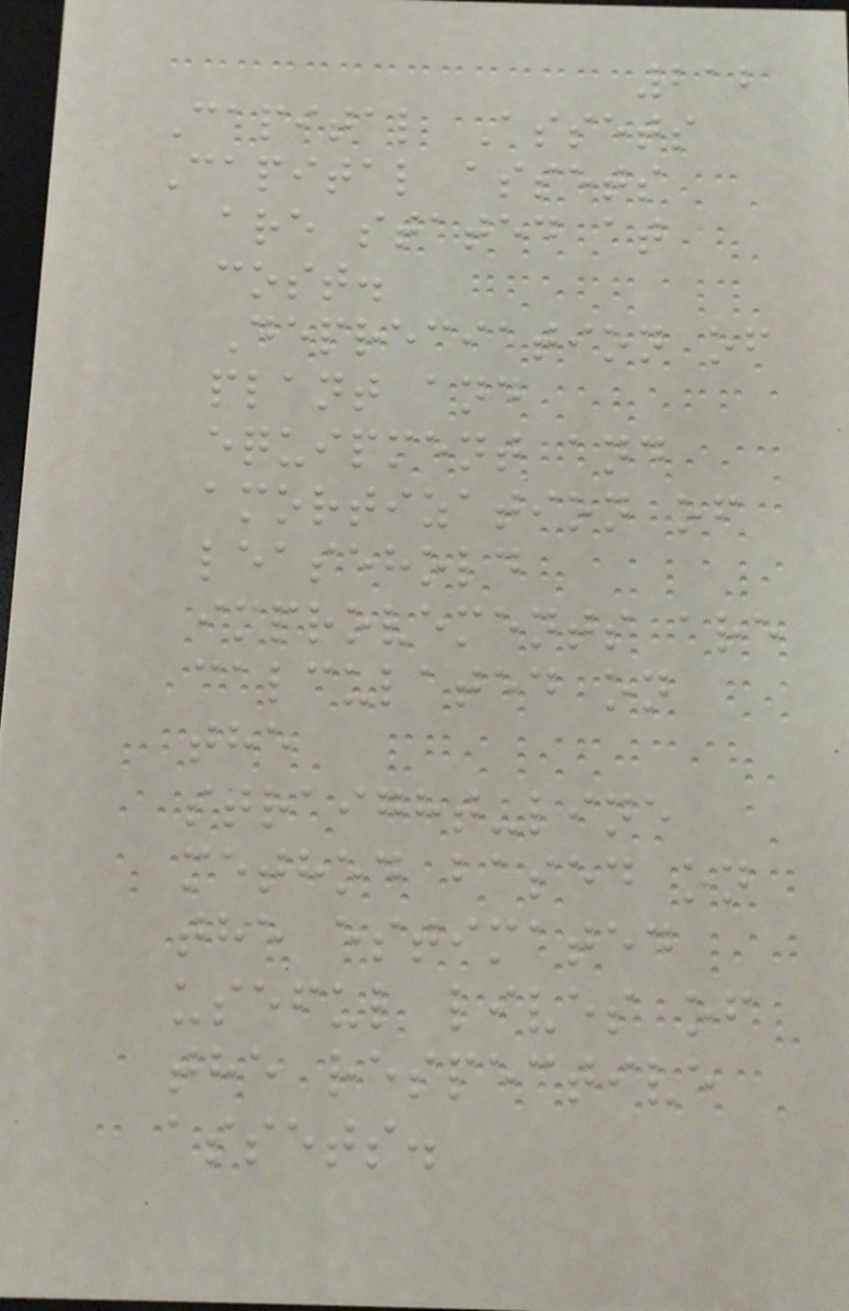212
Capital Assets
Capital assets
are stated at
cost.
Depreciation of
plant and
equipment and
amortization of
leasehold
improvements are
calculated on
the
straight-line
method based on
the estimated
useful lives of
the respective
assets.
